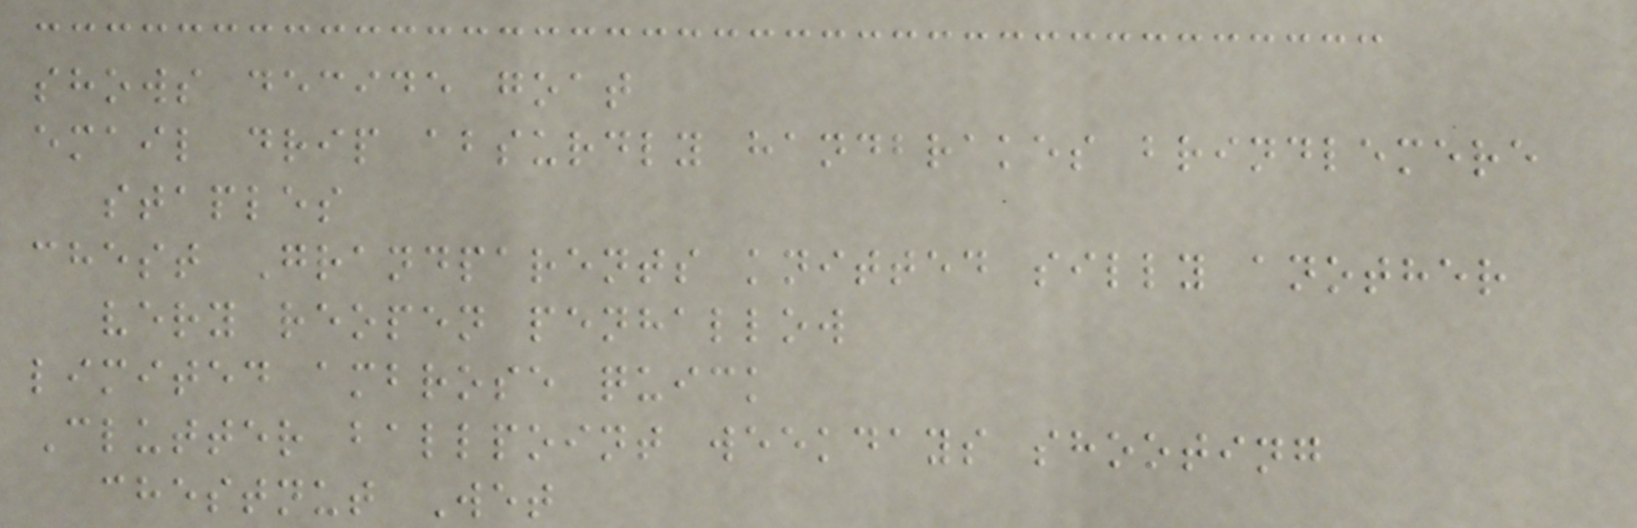shows decide goat
email drip absurdly handbrakes brindlemere
staples
chest Grandparents knitted silly another
very reopen penhallow
limited ambrose quick
Clutter ballpoint weekdays shooting
chestnut Wet
